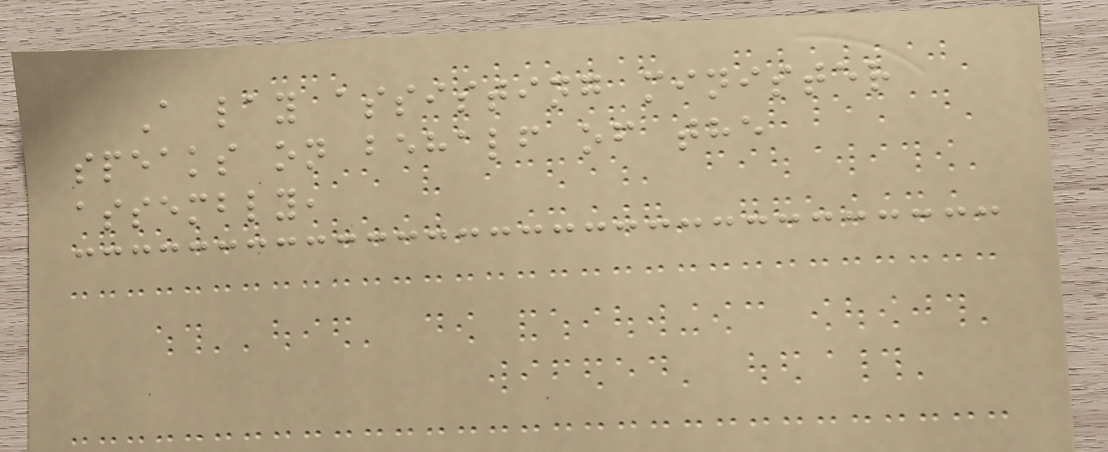A lay assisting minister
speaks on behalf of the
assembly,
